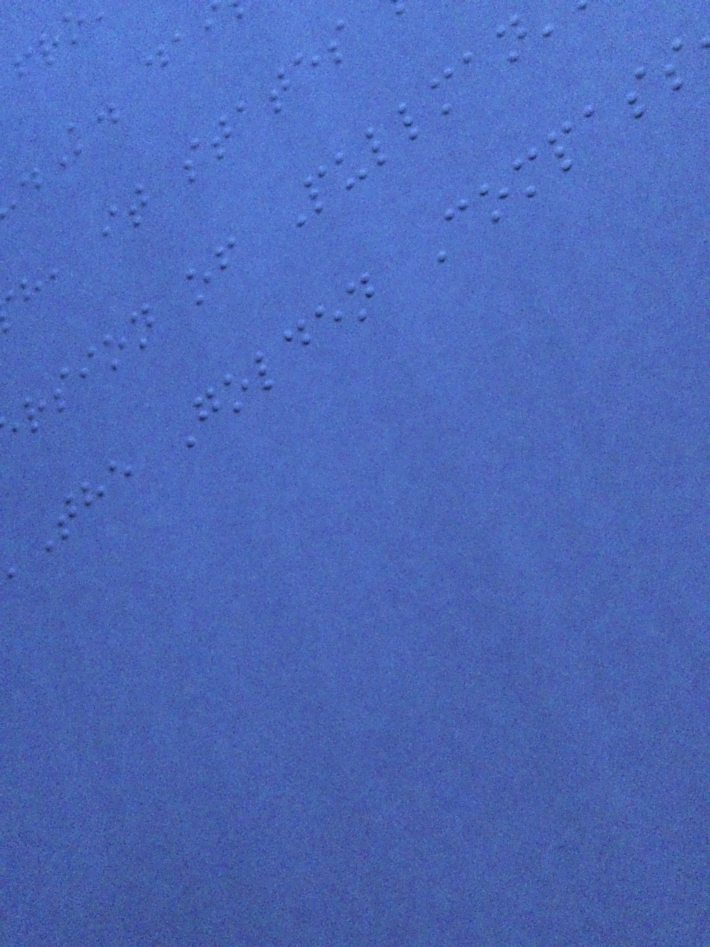.K. da
h, it states
rsion of Pullman
The Golden Compass
